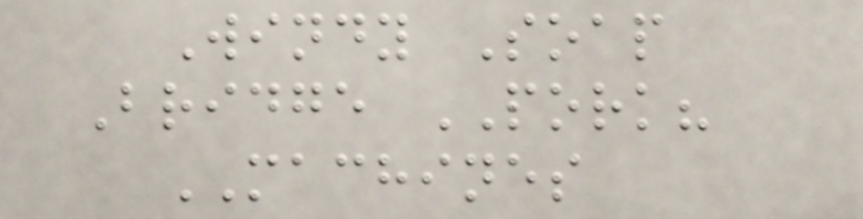Windy Soap
Bridge PORK?
MACHINES
